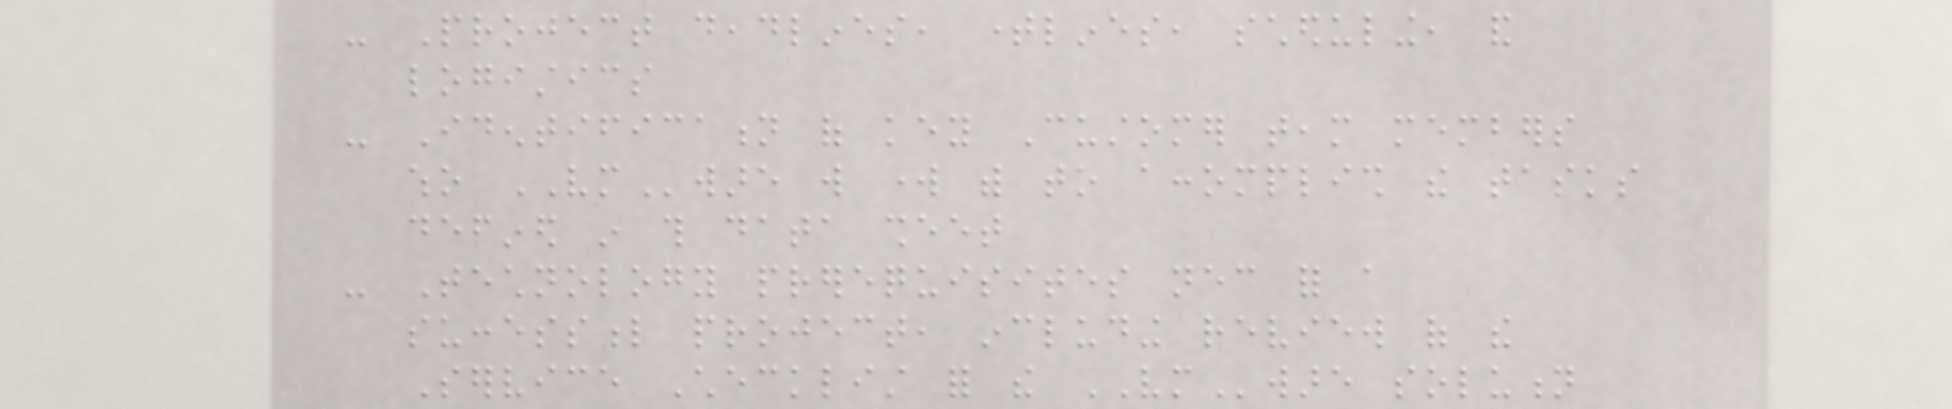- Project deadlines, timelines, scheduling, and
logistics
- Identification of key Customer team members
who VMware will work with to accomplish the tasks
defined in this data sheet
- Technology prerequisites necessary for a
successful project, including review of the
Service Checklist for the VMware solution
